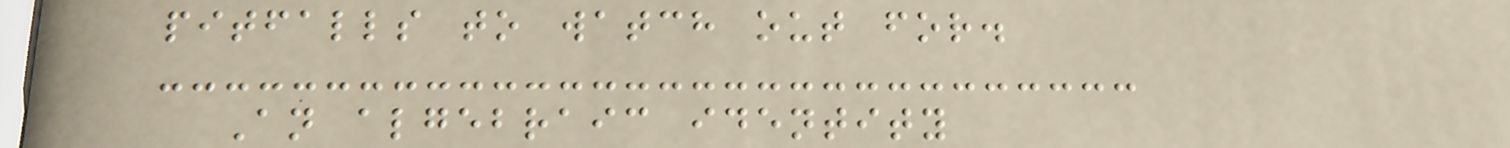pitfalls to watch out for.
An algebraic identity
